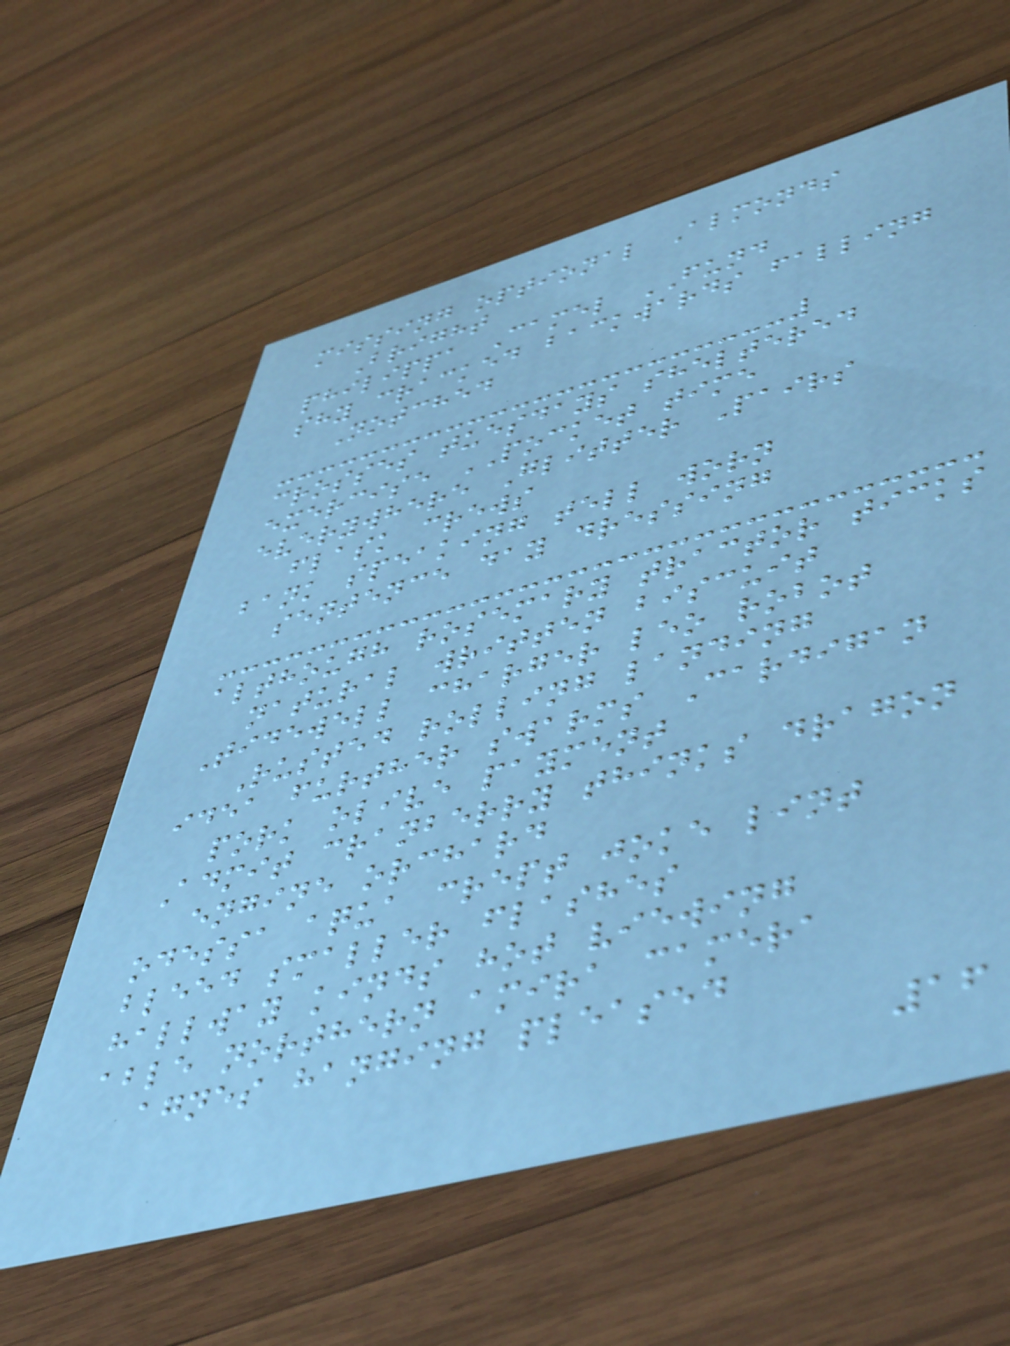missing optional Almonds
Bright
philippa Camel FUND
shy cracked backwards falling
Notched
crosses tuesdays sheltered
exercise POCKET time
everywhere Glitter Pairs
flask crews
bank speaking tell worn
sentence day dressing
although rosemary tractor ticks
natural written biscuit
Tidewell charger leo robot
Rusted rolling landing
idea further swarms Cardigan
pork olive payment
Admit cranberry thinks dragon
engine orchard
odessa aqua crept joke lint
bleed smaller flashes
hallway kinds hot viewing
able northern amira camera
agnes hanging pleased
16
